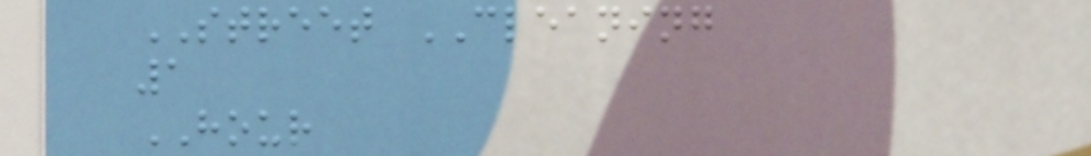STREET CLEANING
1
HOUR
